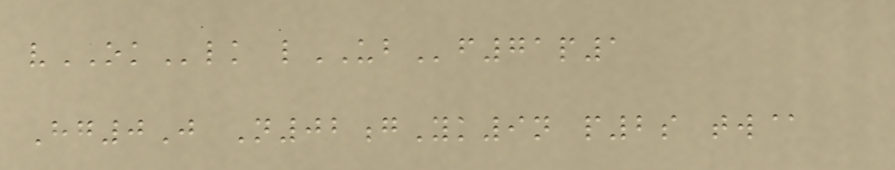vOKlk lUBf71p1
Hg0J N02gYk9n p2s tw@
